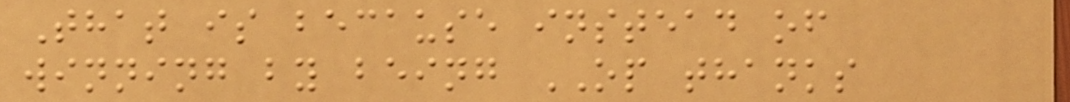That is because instead of
winning by being OP thanks
